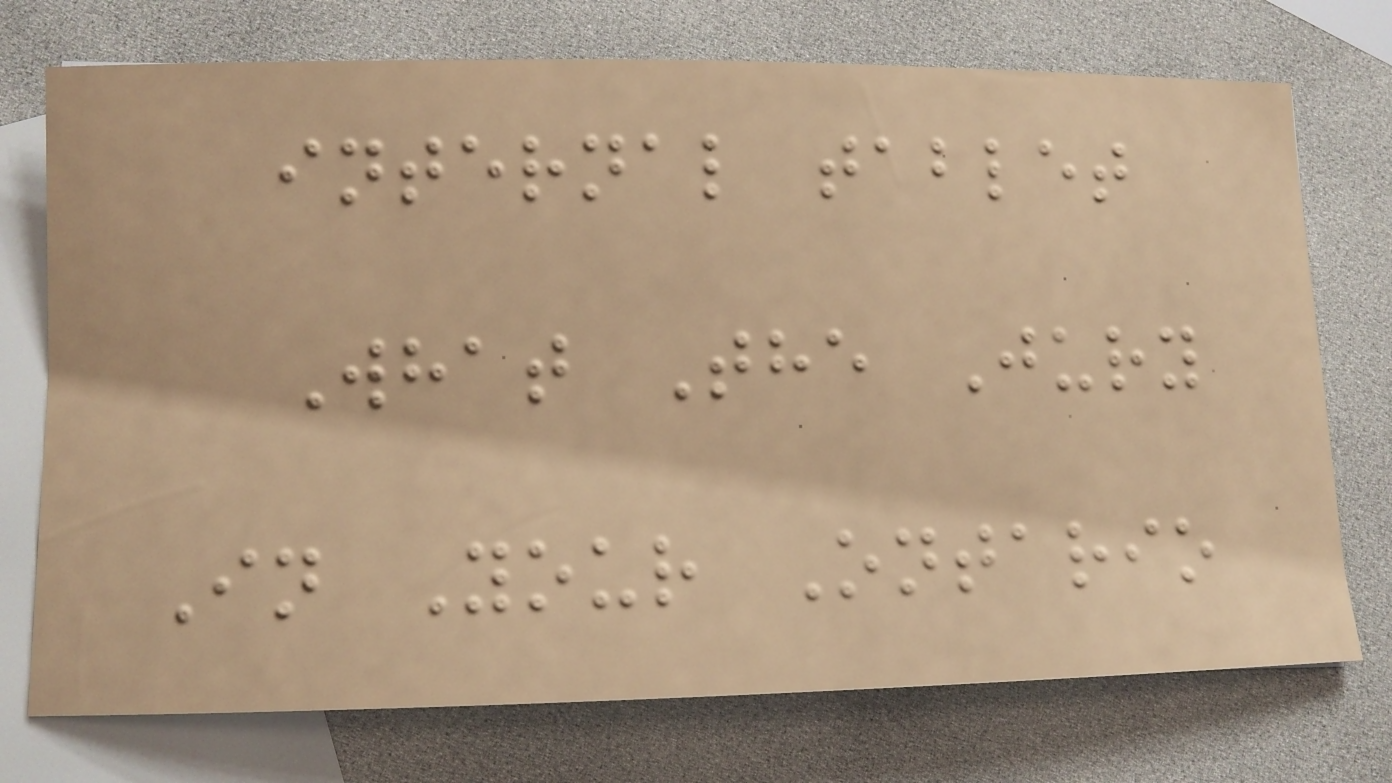internal tablet
What The Jury
In Your Ontario
